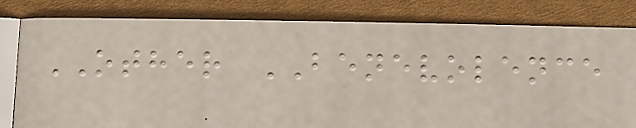OTHER BENEVOLENCE
